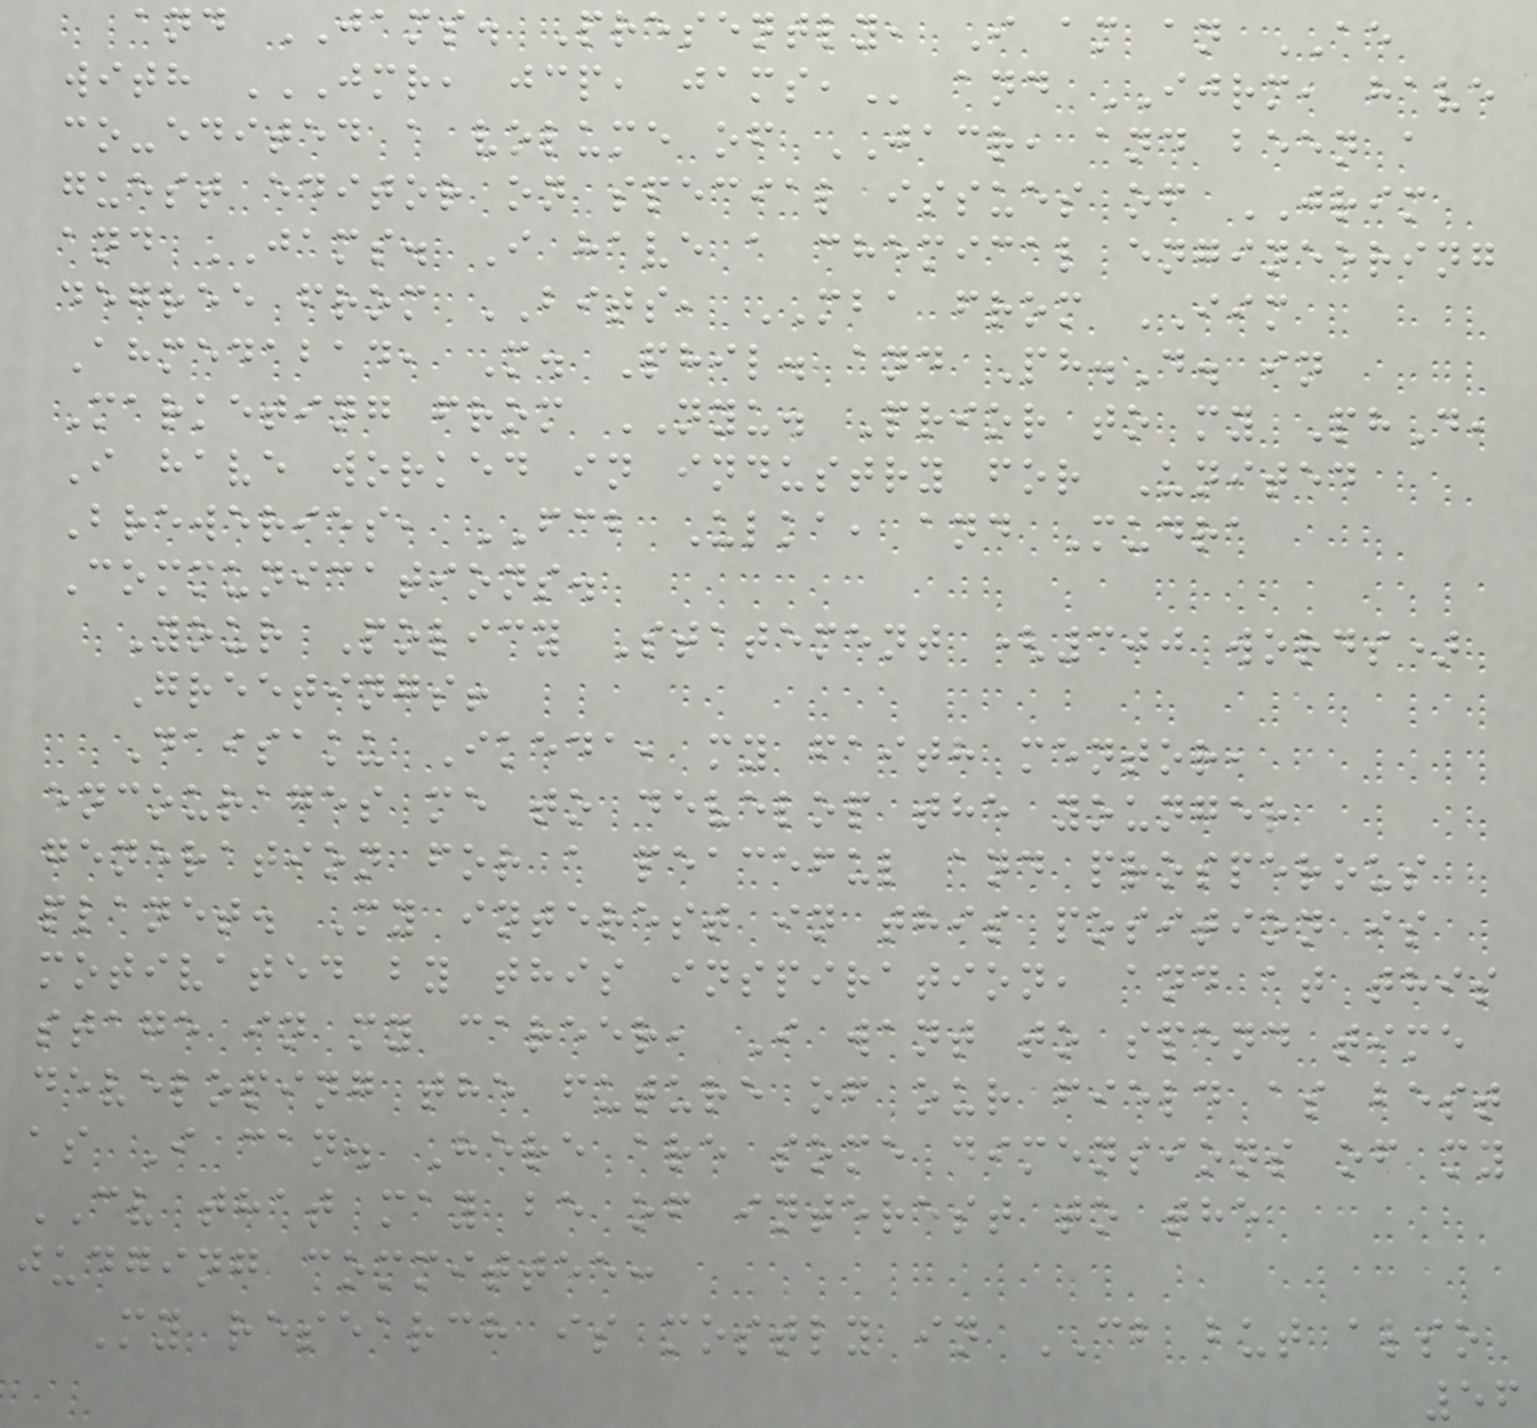and JAMS. Presently, I am an AE
with JMR, JCP, JAMS, and IJRM, have
co-edited a volume of JACR, and been a
guest editor on special issues of JRIM
and JAMS. I have a chemical engineering
degree from BITS, MBA from IIM
Ahmedabad, M. Phil. and Ph.D. in
Marketing from NYU. Prior to my PhD,
I have worked in industry for United
Breweries, FCB Ulka, and Mudra
Communications.
Your Policy Statement (300 words)
Greetings!
Daisaku Ikeda, my faith mentor,
encourages me to develop the younger
generation for a peaceful and prosperous
planet. My interest in this position is
motivated by this inspiration, and at this
stage in my career, I want to spend time
developing the future of our field as best
as I can. Here are some dimensions of my
CV that may be of interest to the
judging committee:
My research is mostly in CB but also
56
